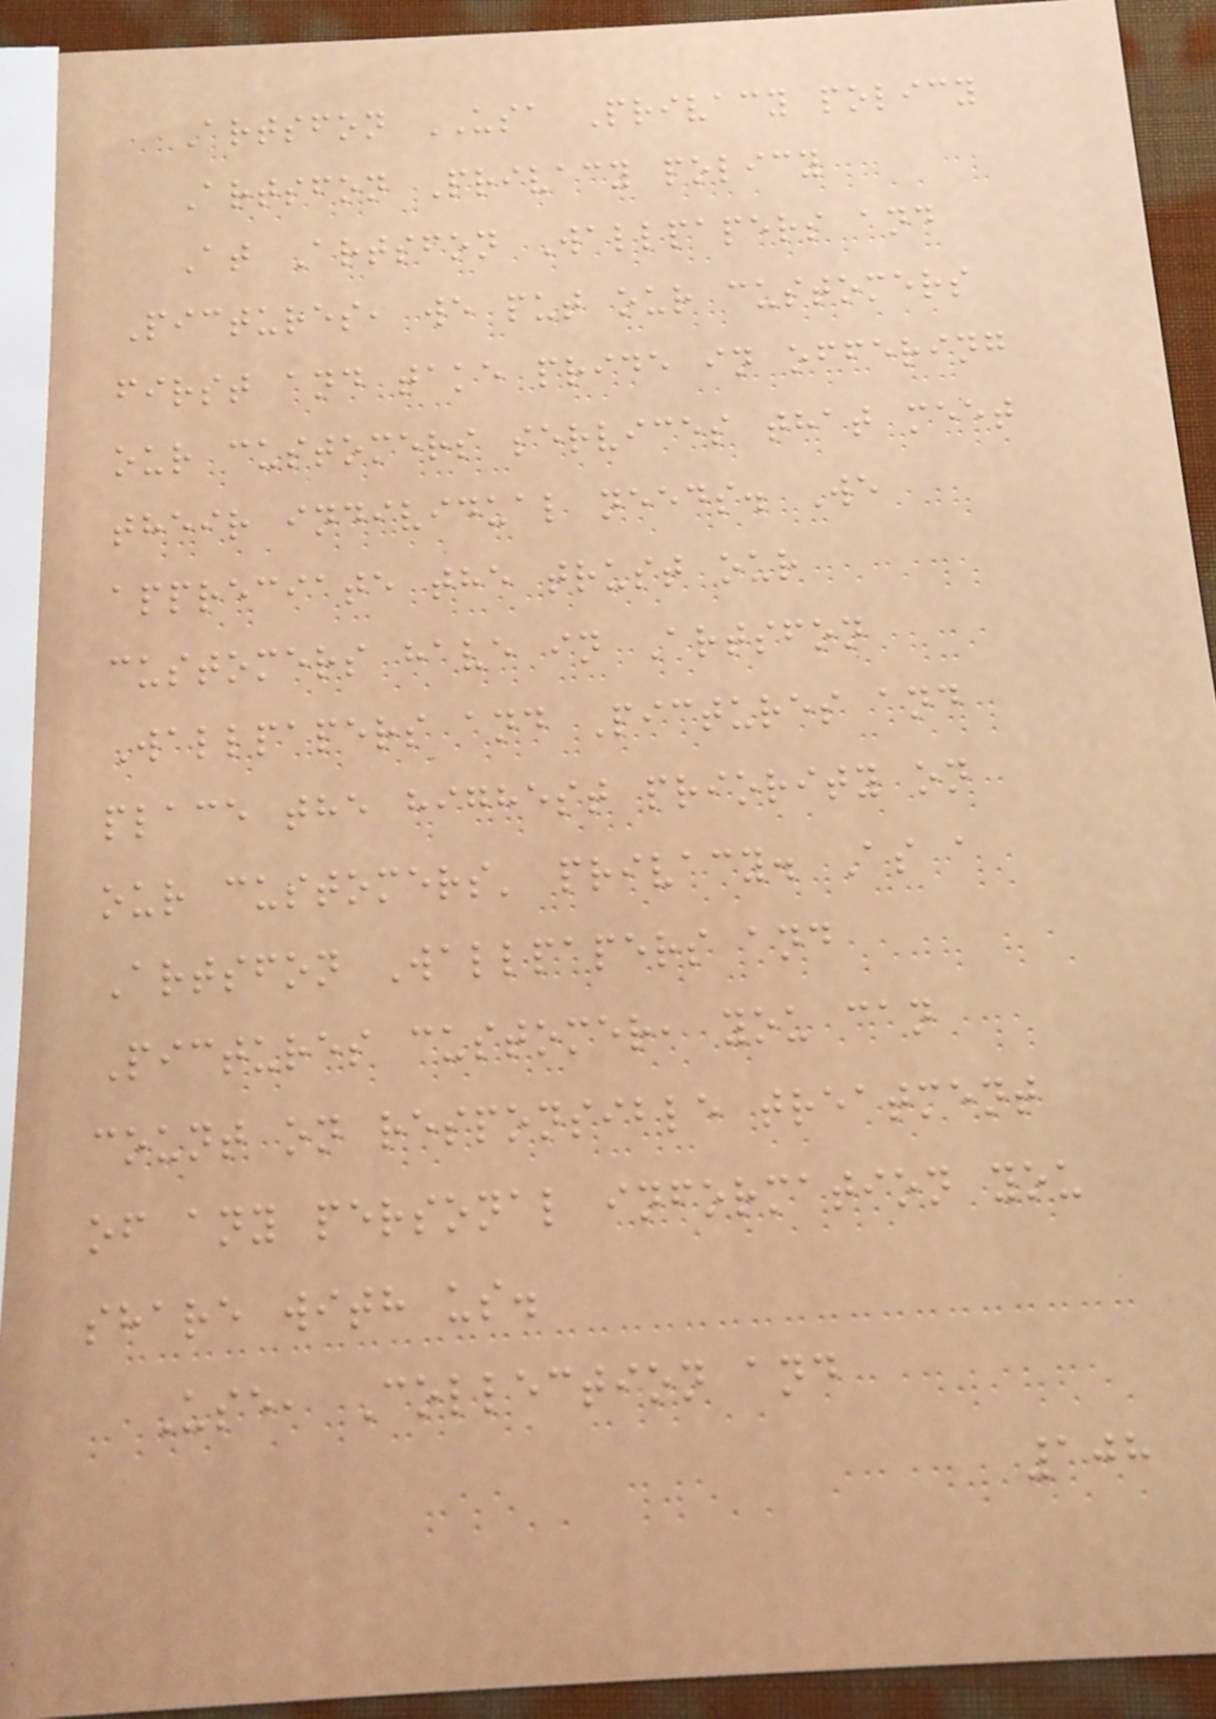Artsfon USA Privacy policy
Artsfon Privacy policy
At Artsfon Wallpapers and
Pictures, we put our customers
first and take pride in offering
our customers services that meet
their individual needs. We
appreciate the trust our
customers have in Artsfon
Wallpapers and Pictures and
place the highest priority on
our customers' privacy. As a
Artsfon Wallpapers and
Pictures customer, you can
count on responsible treatment
of any personal information you
share with us.
Use, Collection and
108
